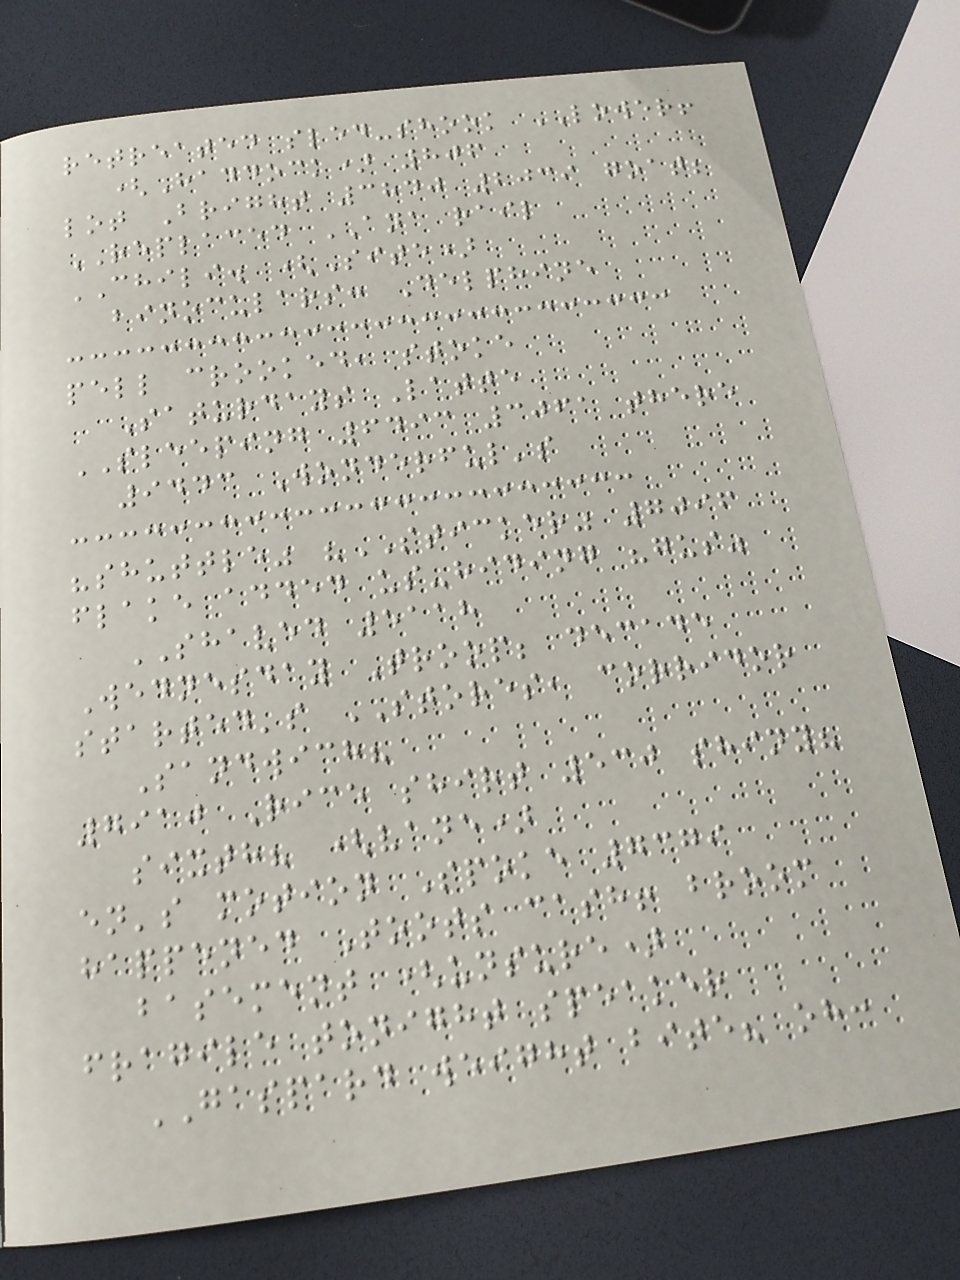retreated sled-shook LOWER!
(Haddock) 806
lot Bright 3840 2039 goat;
REPLACED ANA rail
CHILI. (Site)
binoculars: Delphine
pell crooked, stoke
Saturdays Latte
SLEEPING 6493 3061 there
9443 Wonderful's
"shuttle" "STICKER" 7096
flake added us-hiding "gus"
SHAVED 5118
Wednesday Troop; decade
started's STORES, corridor
Sandwich?
7910 Rice shirt 530 shiny?
sixth? (vane)
en's motion Spoke 7379
happened Toots cash! broom
basement (unsure)
fragile tonight speaker
GASPARD weight bite? oh:
